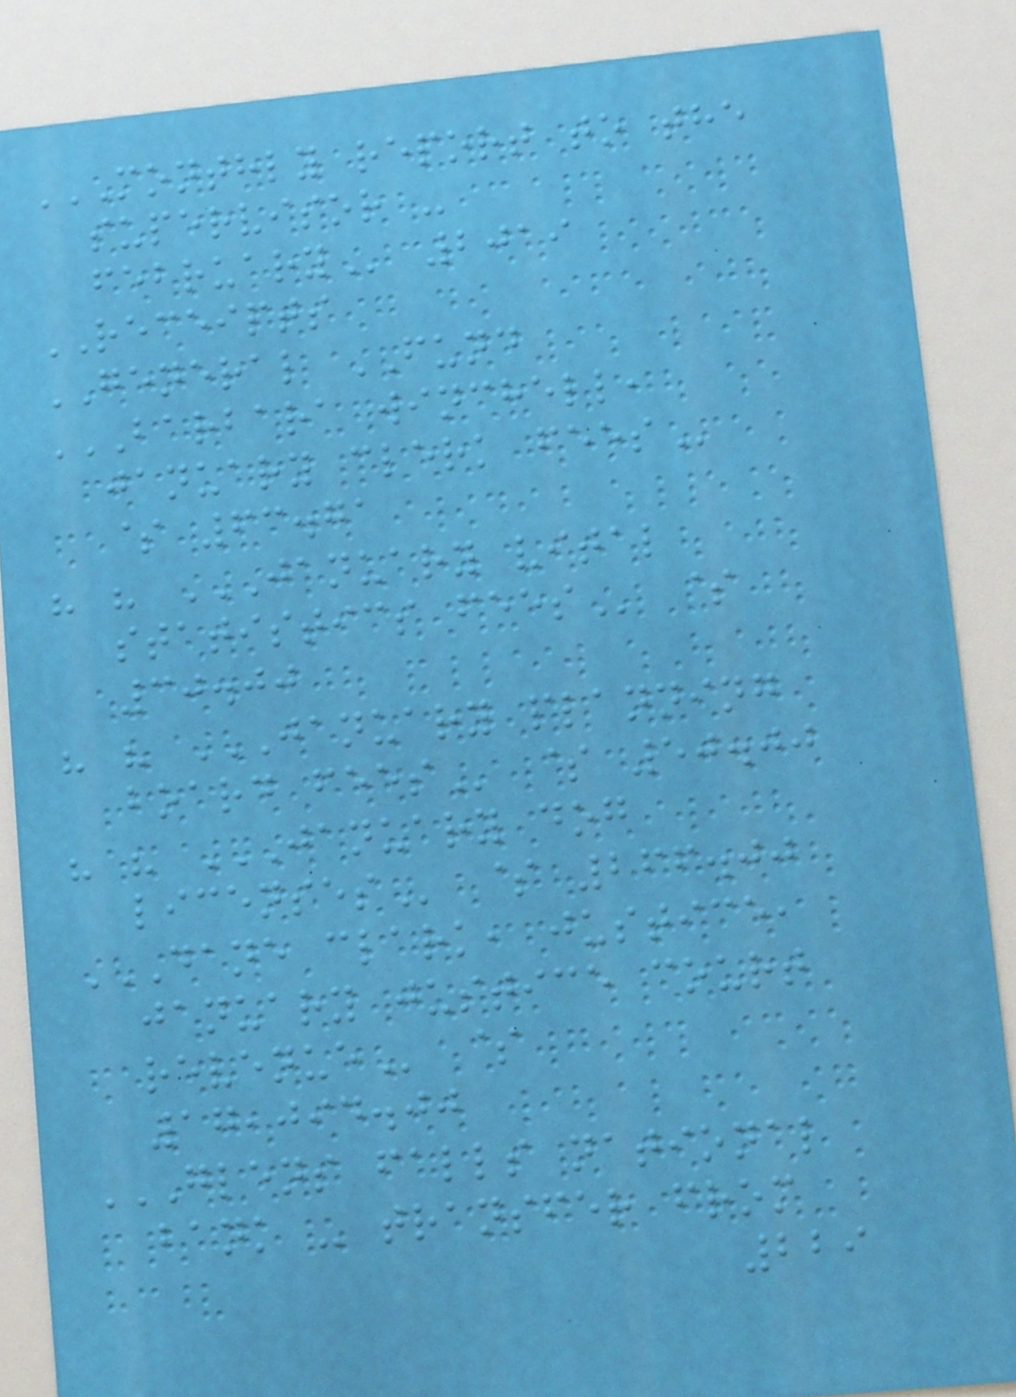MONTHLY REPORT TO THE
SUPERVISOR -
FEBRUARY 2019
RECEIPTS
GENERAL FUND
BARBARA WINCHELL,
JANUARY CLERK FEES
$ 63.71
" " JANUARY VITAL
STATISTICS FEES $
30.00
" " JANUARY PLANNING
BOARD FEES $ 50.00
" " JANUARY DOG
LICENSES $ 266.00
DANE CLARK, JUSTICE,
JANUARY JUSTICE COURT
REVENUE $
17,094.00
GLENS FALLS NATIONAL
BANK - TRANSFER FROM
229
